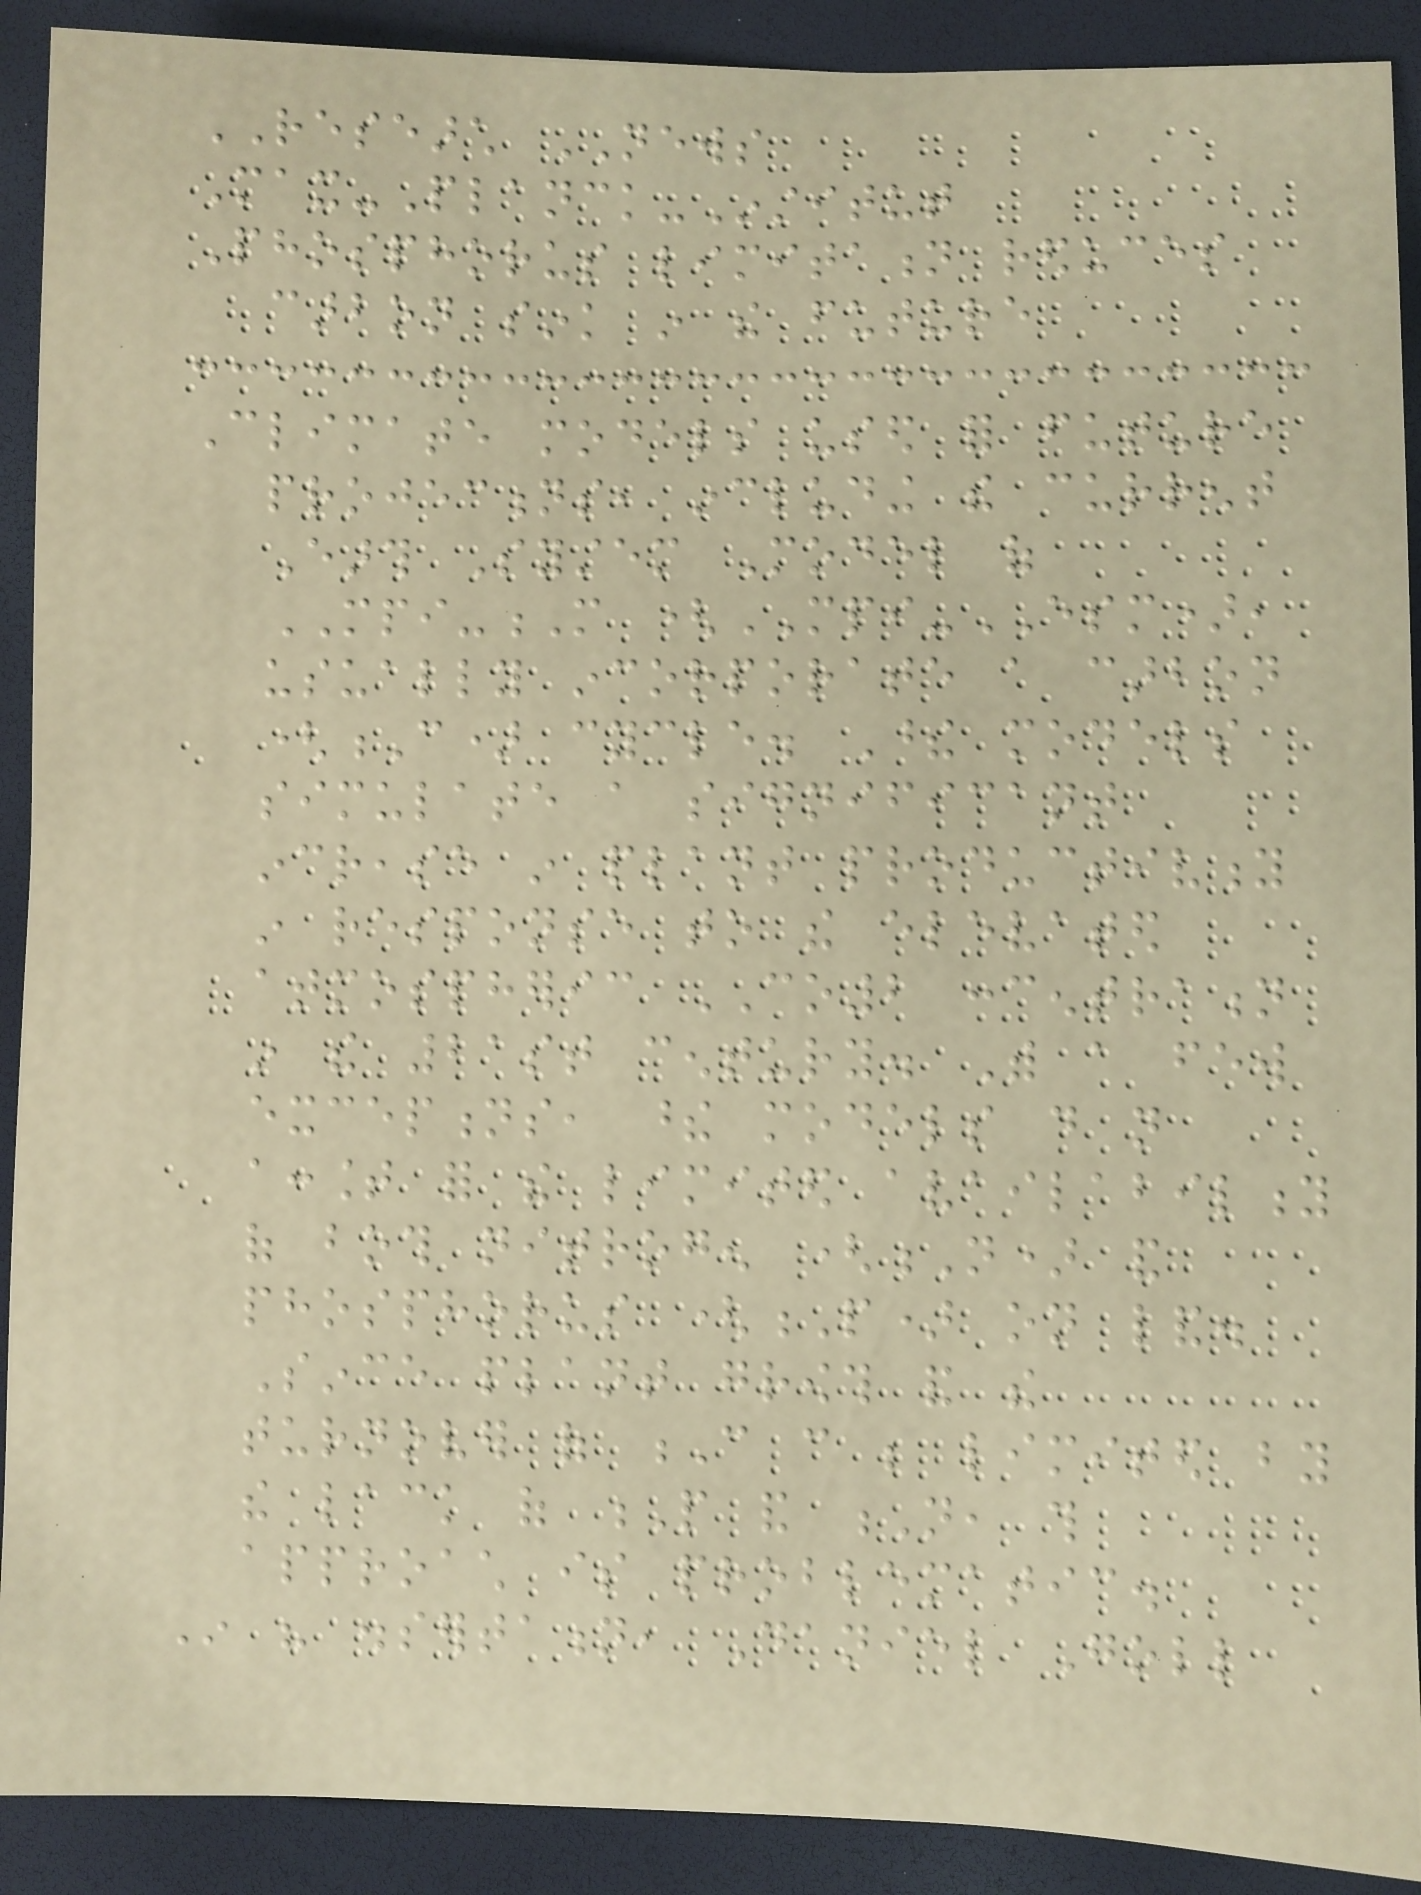RESEARCH NEWS
Max-Planck-Institut
Phosphorus limitation reduces
carbon sink in the future
Climate models used for future
projections, including the current
Earth System Model of
MPI-M (MPI-ESM),
usually incorporate a carbon
(C) cycle. These models
simulate a significant
increase in plant productivity
in response to the elevated
atmospheric CO2 concentration
in the 21st century. With a few
exceptions, these models do not
account for the limited availability
of both nitrogen (N) and
phosphorus (P) on land.
Since plant growth and the
turnover of C can be limited by
the lack of P and N, this
approach is problematic.
In his dissertation, Daniel Goll
